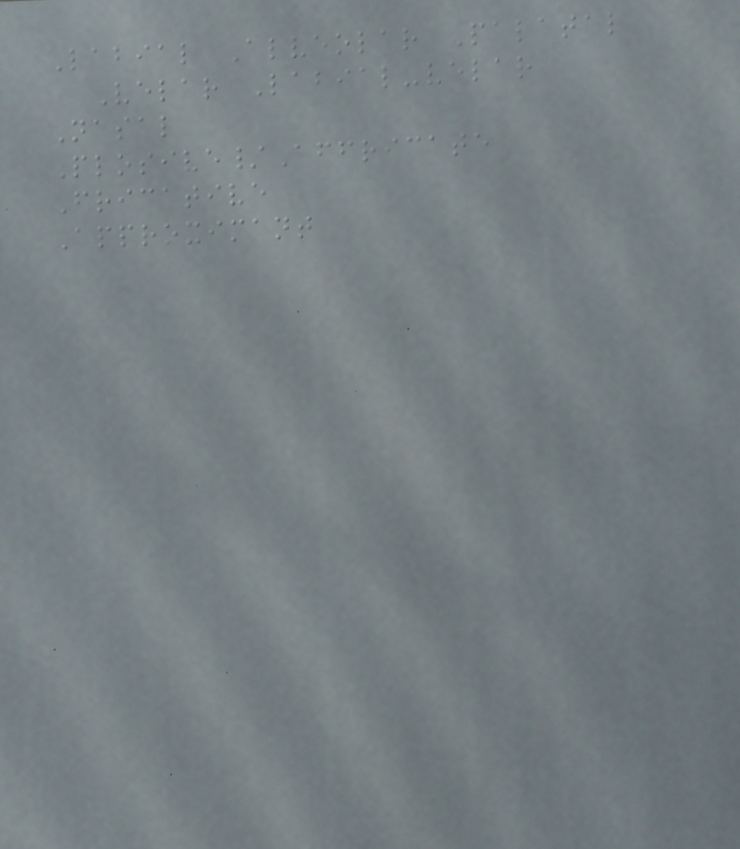Labial Alveolar Palatal
Velar Labial-velar
Nasal
Plosive/Affricate
Fricative
Approximant
